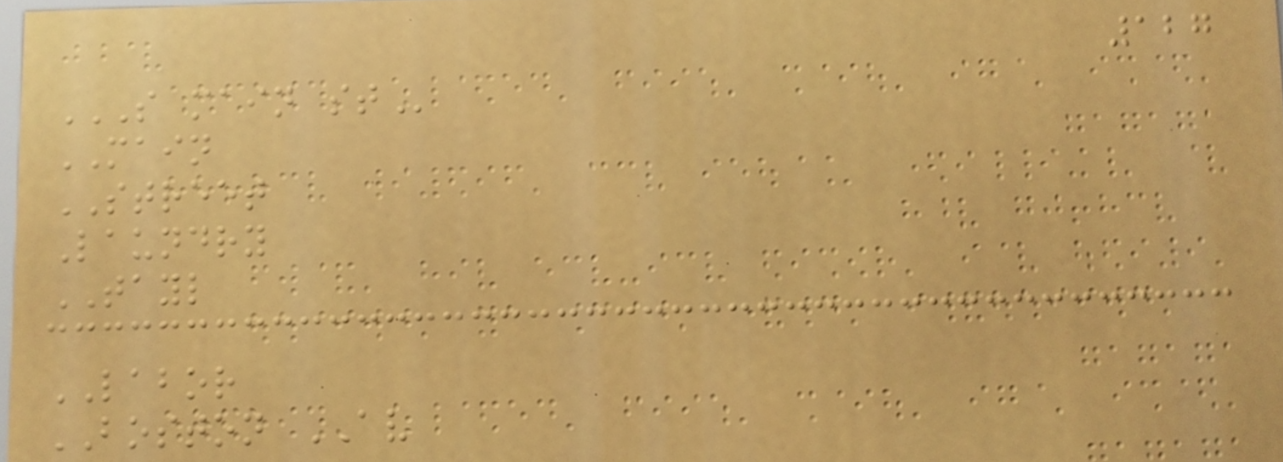127
S MAIN ST
MAIN
STREET
Laundry
TAYL
LABOR
BOSTON AV
